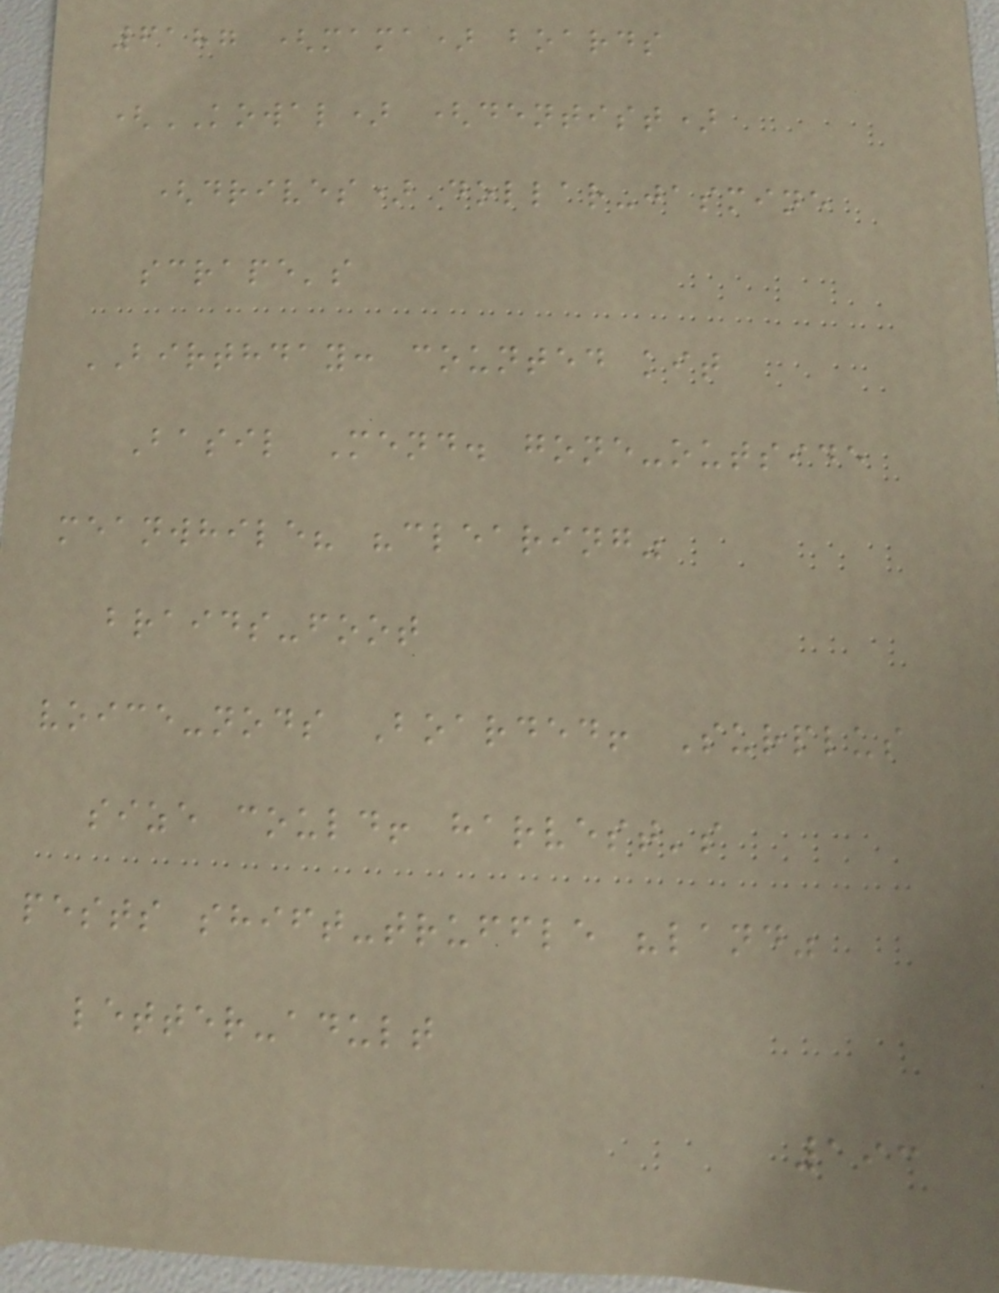6187 (mama) boards
(KOWAL) (dentist)
(drives) dollar-jasmine
scrape's
BIRTHDAY: counted kit
Basil Mend. gone-outside
meanwhile? "clearing"
braids-foot
voice-nods Boarded! Surplus
size could! harvest's
pests shift-truffle "land"
letter-adult
193
